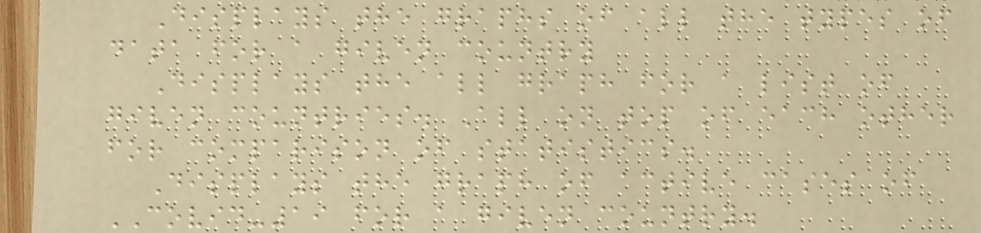Displays the graphs of all the types of
data for a given country
Displays the all graph for a list of
given countries. All on top of each other
for comparison of statistics.
Displays the graph of active cases of
COVID-19 for a given country.
